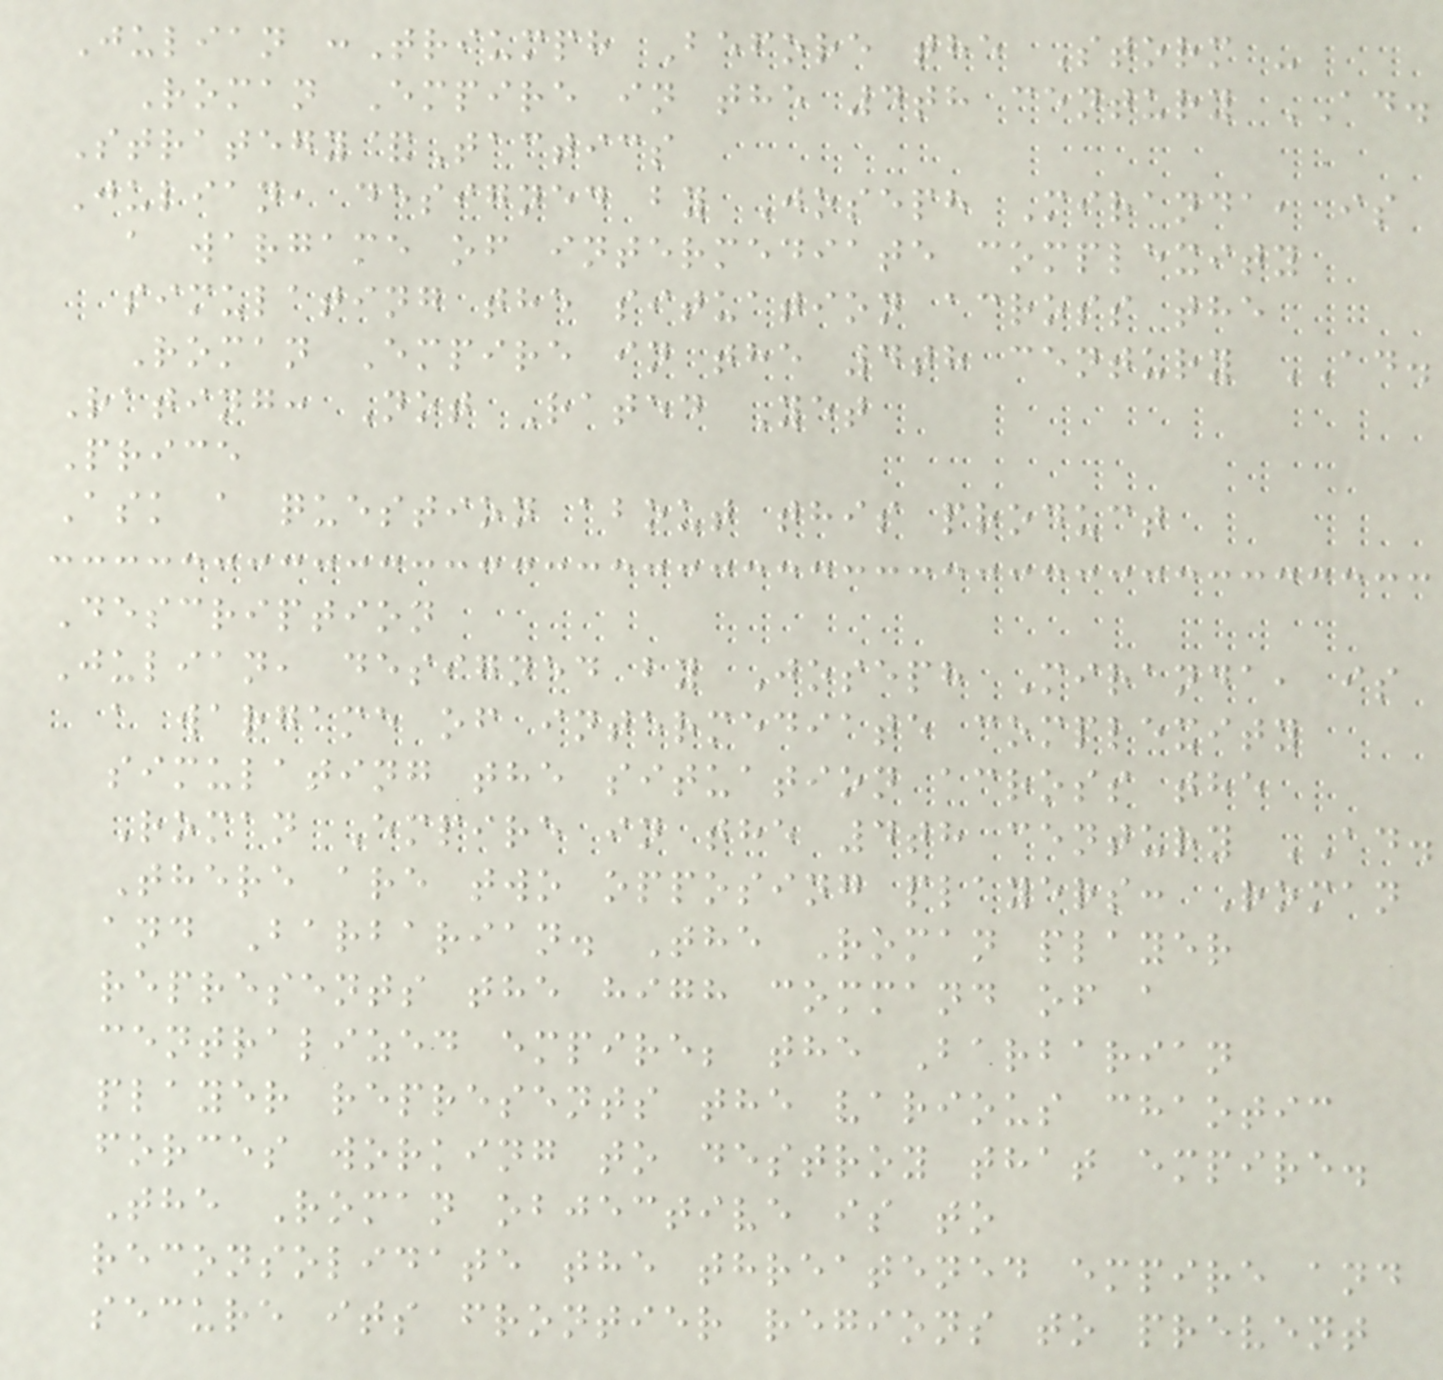Julian :Triumph Before the Storm -
Roman Empire in the 4th century AD.
Strategy&Tactics
Julian, designed by Joseph Miranda, is
a wargame of intermediate complexity
simulating the situation across the
Roman Empire in the 4th century AD.
Rating: Not Rated Yet
Price
Ask a question about this product
Description
Julian, designed by Joseph Miranda, is
a wargame of intermediate complexity
simulating the situation across the
Roman Empire in the 4th century AD.
There are two opposing players: Roman
and Barbarian. The Roman player
represents the high command of a
centralized empire; the Barbarian
player represents the various chaotic
forces working to destroy that empire.
The Roman objective is to
reconsolidate the threatened empire and
secure its frontier regions to prevent
